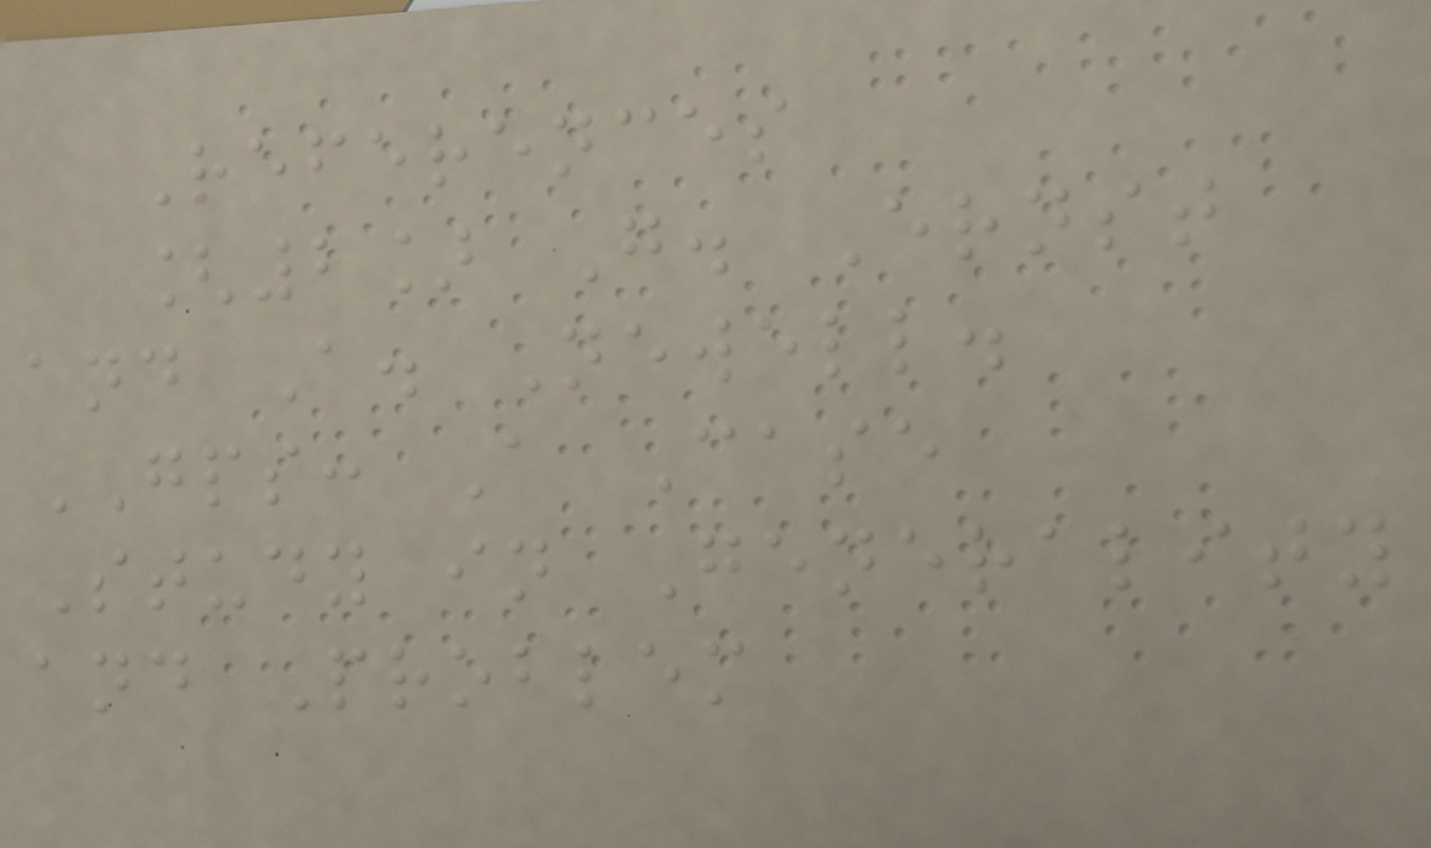References
[2] G. Ernst
and A. Newell.
GPS: A Case
Study in Generality
and Problem
